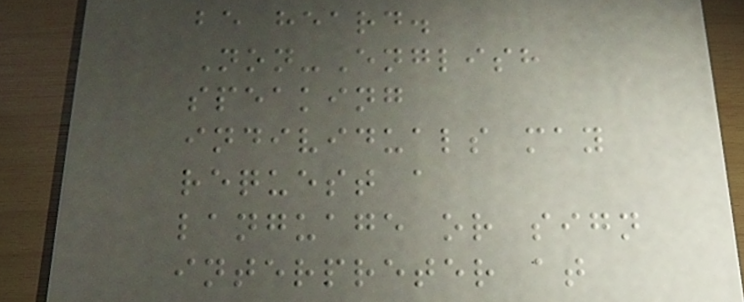be heard.
Non-English
speaking
individuals may
request a
language or sign
interpreter at
